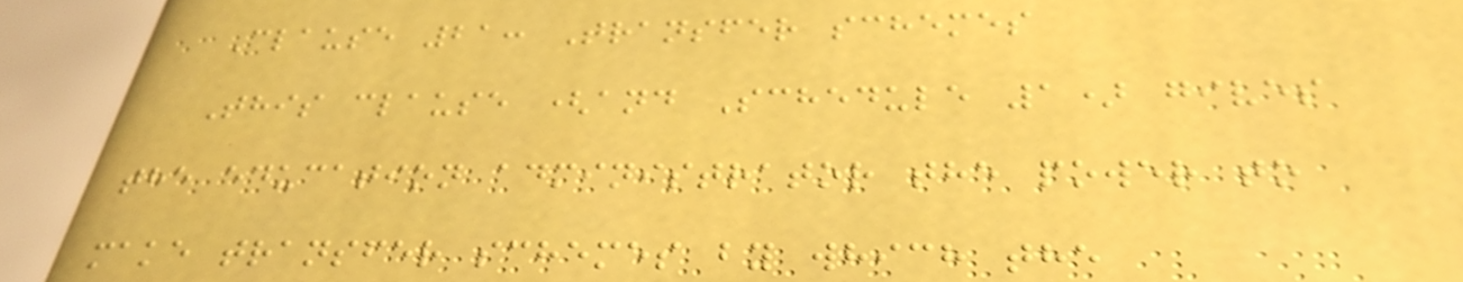Clause 21: Transfer schemes
This clause (and Schedule 1) gives
the education administrator the power to
make transfer schemes by which the
